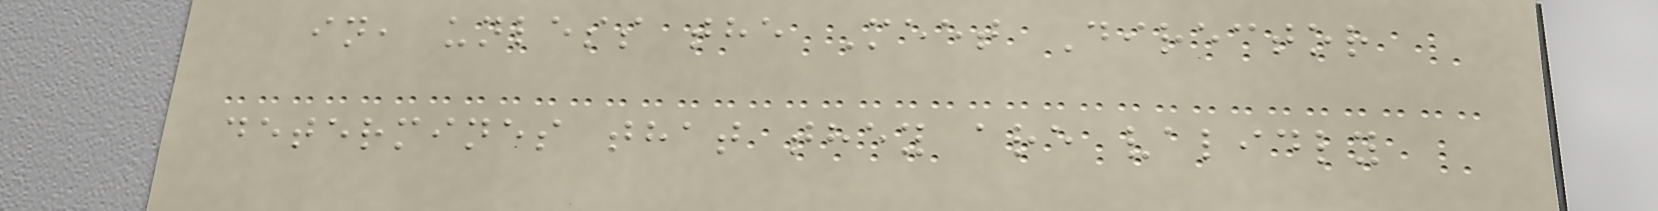in, unless the Meet Director
determines that they are validly
